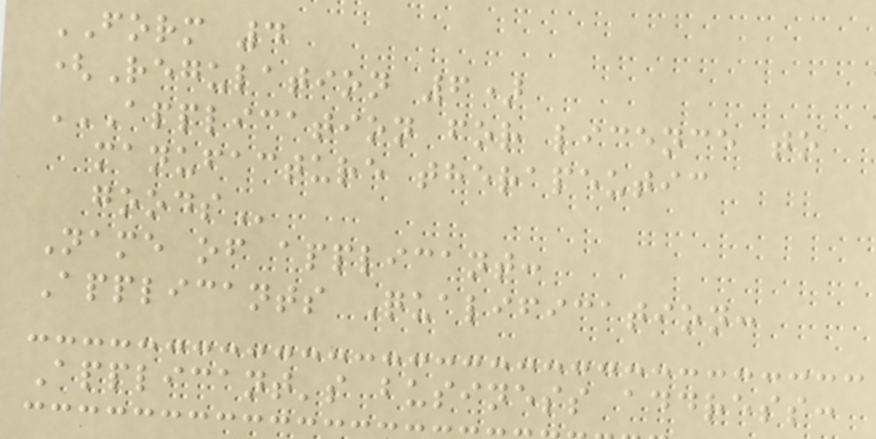FORM 4
(Regulation 6)
APPLICATION FOR LICENCE TO
MANUFACTURE THERAPEUTIC
GOODS
Name of applicant:
Applicants Qualification:
Applicant's business address:
